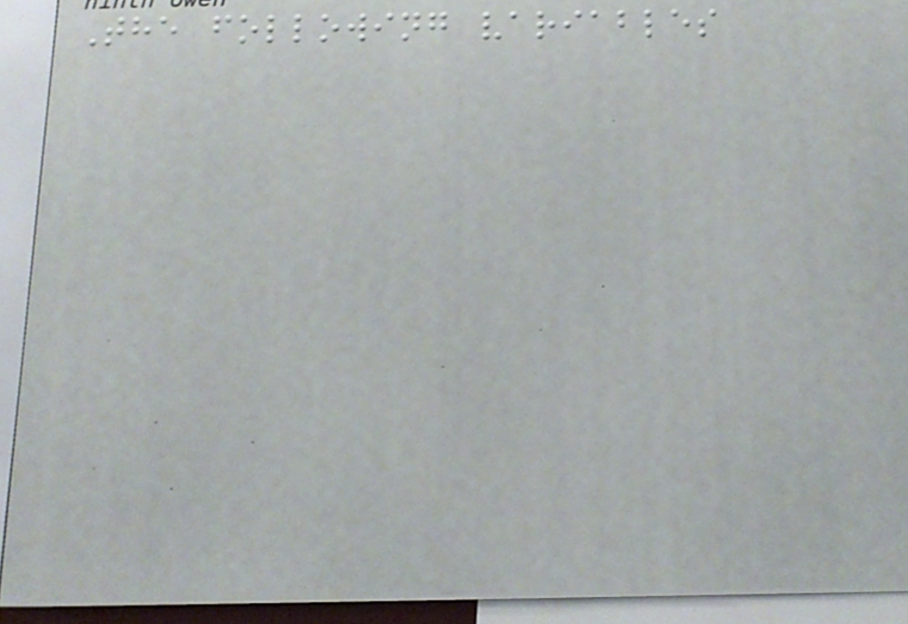The following variables
